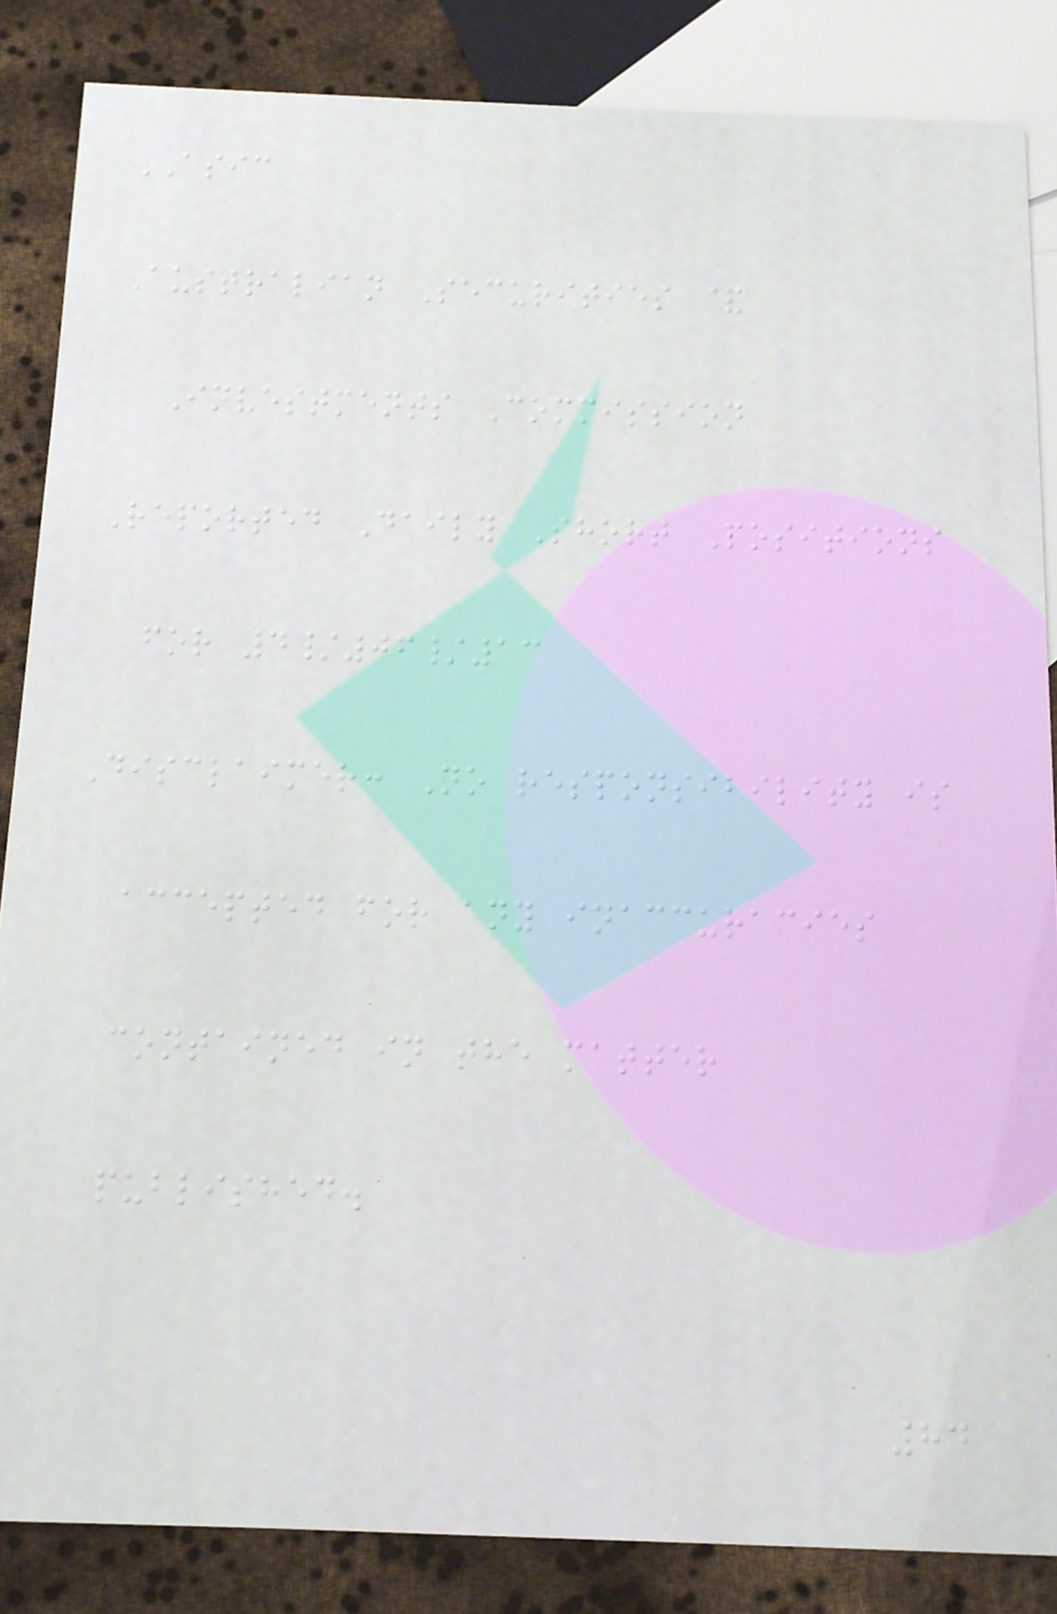ASIC
Australian Securities &
Investments Commission
Reported Daily Short Positions
for 4/06/13
Disclaimer: No responsibility is
accepted for any inaccuracies
contained in the matter
published.
84
